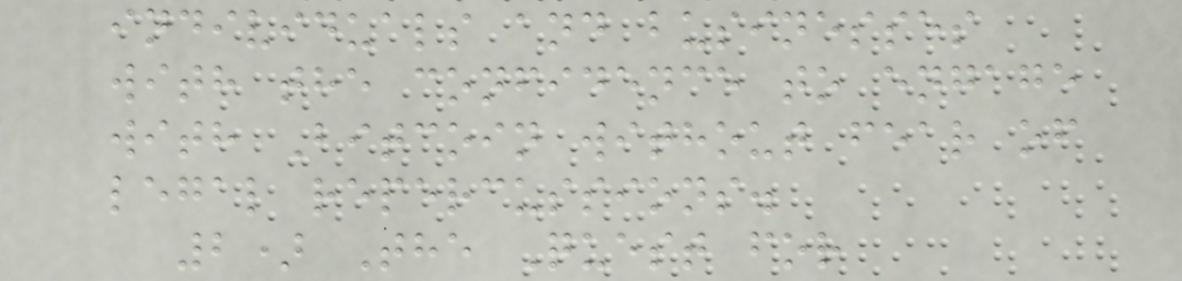individuals and businesses
with the confidence to engage
with Bitcoin without fear of
legal repercussions.
2) The Quest for
